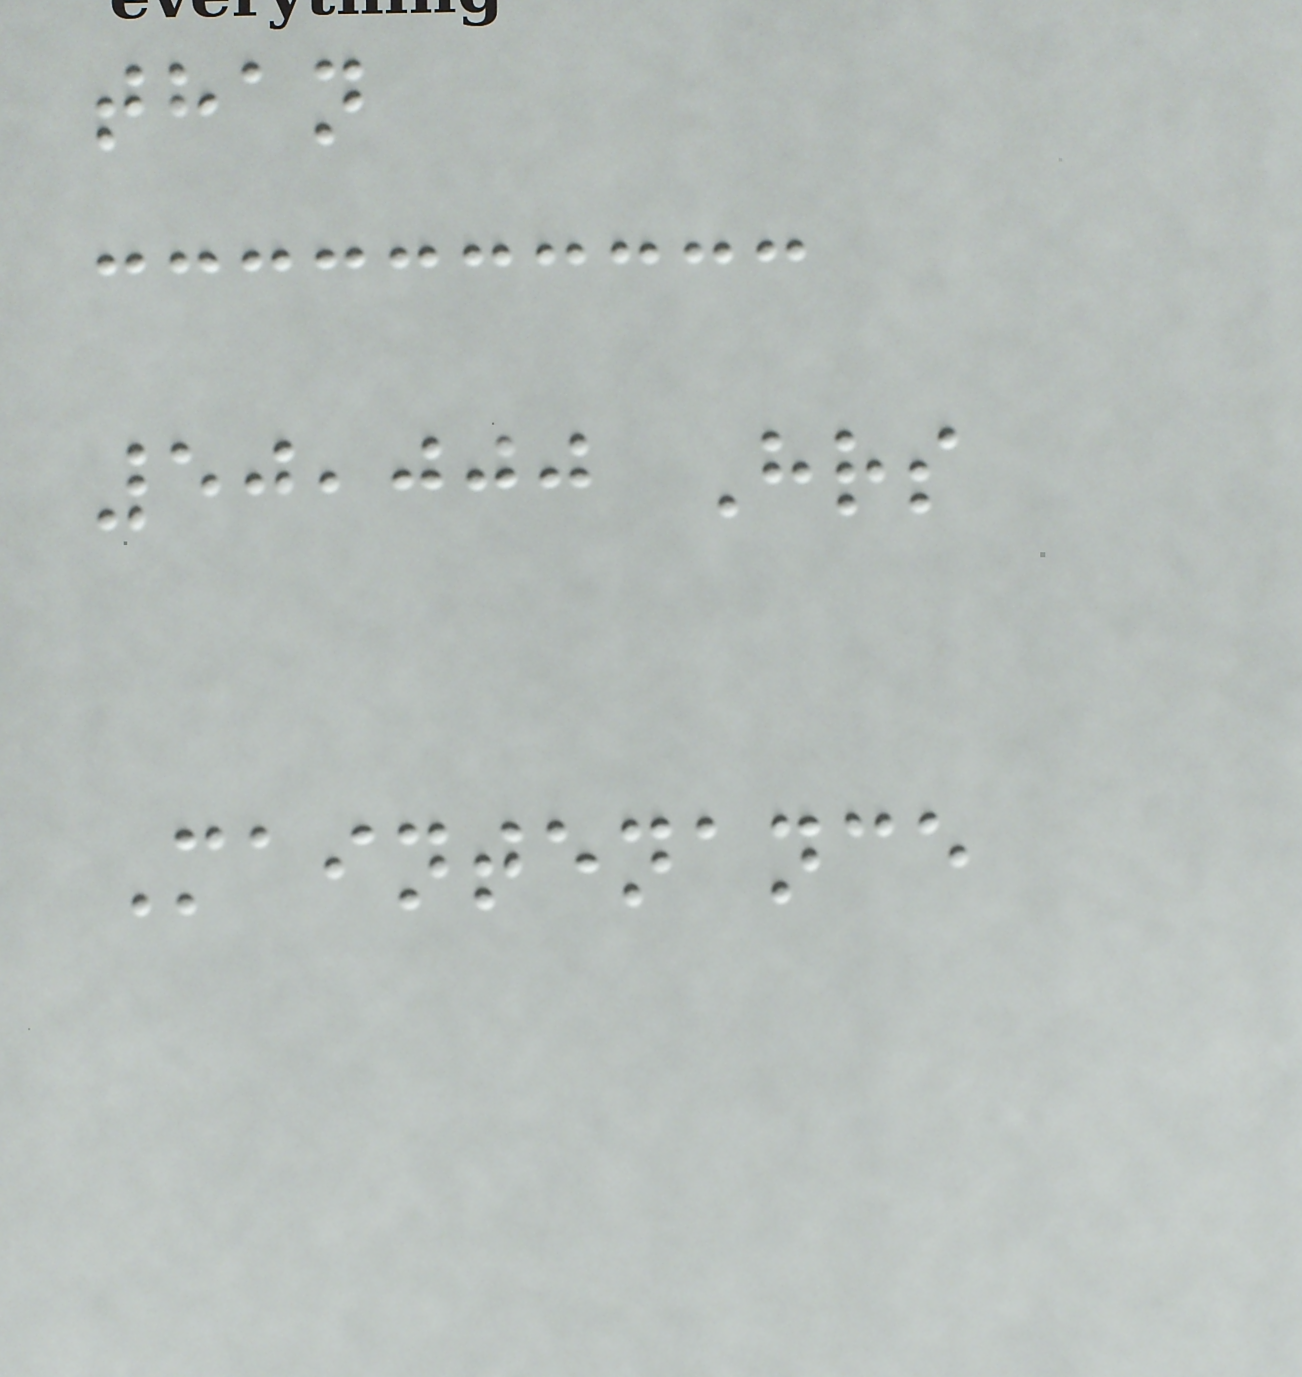than
50,000 Hrs
Maintenance
